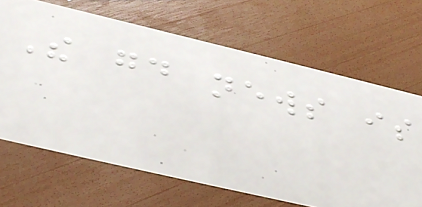The good news is
